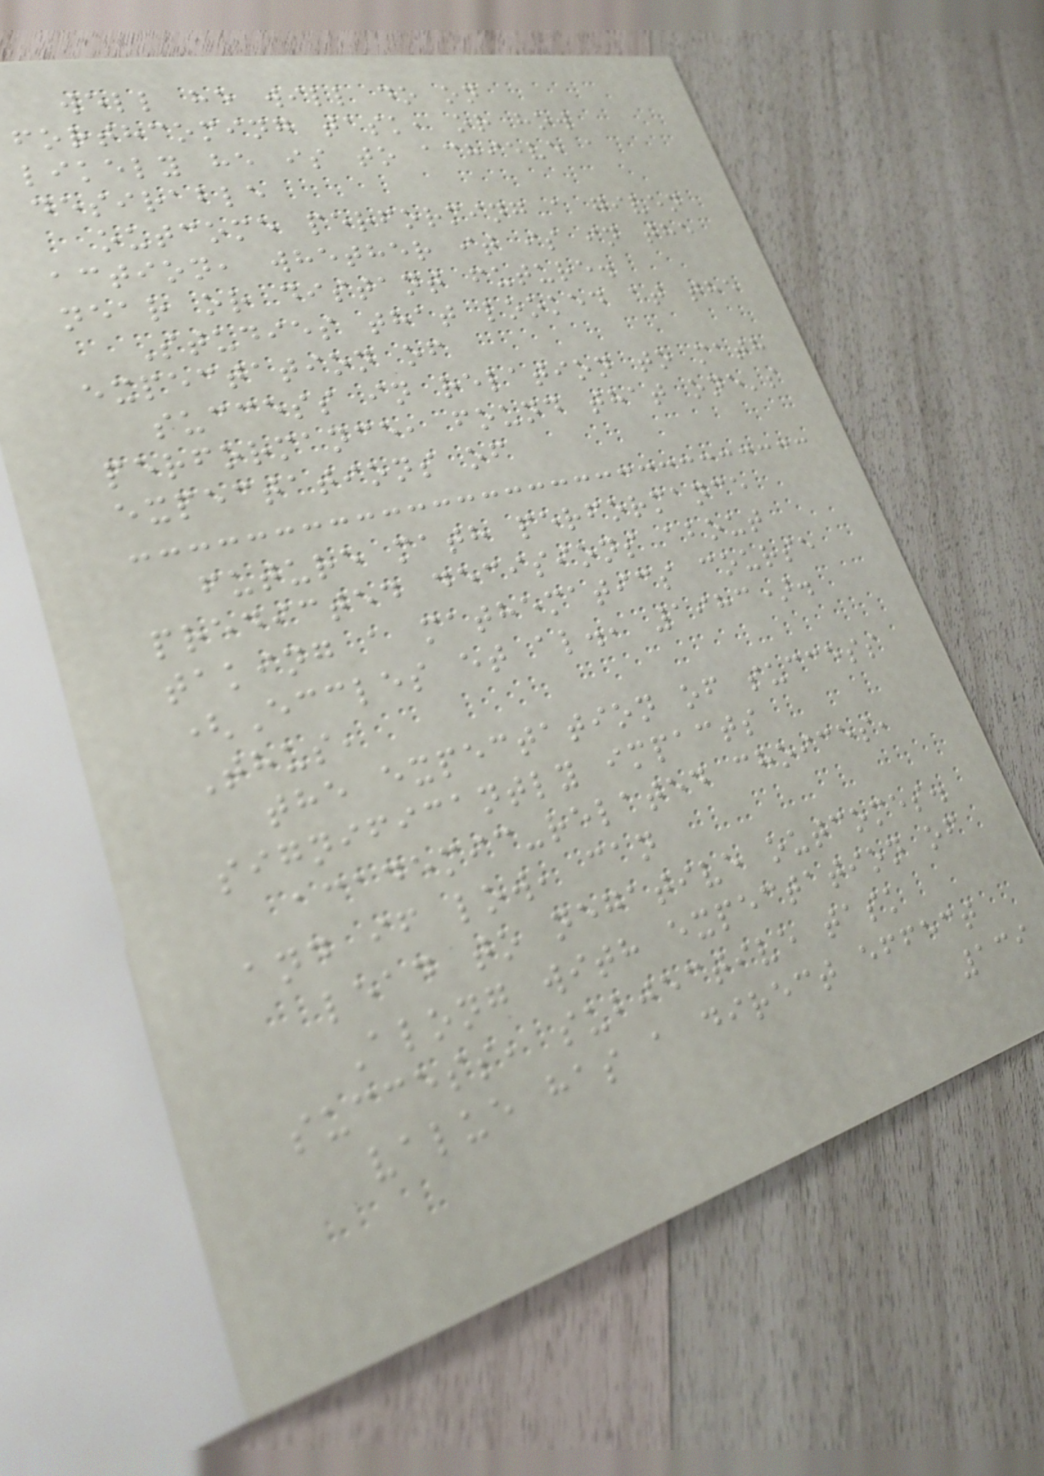well he will do on
forthcoming task, or how
likely he is to achieve a
desirable
outcome performing a given
action, whether it is in the
near or distant future.
Studies that looked at the
expectation of
success in relation to math
performance, found that one's
expectations of
future math performance
predicted decisions about
taking a mathematics course
(Eccles et al., 1983).
Thus,
the expectation of success
significantly impacts
academic-related choices,
and if low, can
lead to negative outcomes.
Along with expectation of
success, subjective task
value has a direct effect
139
